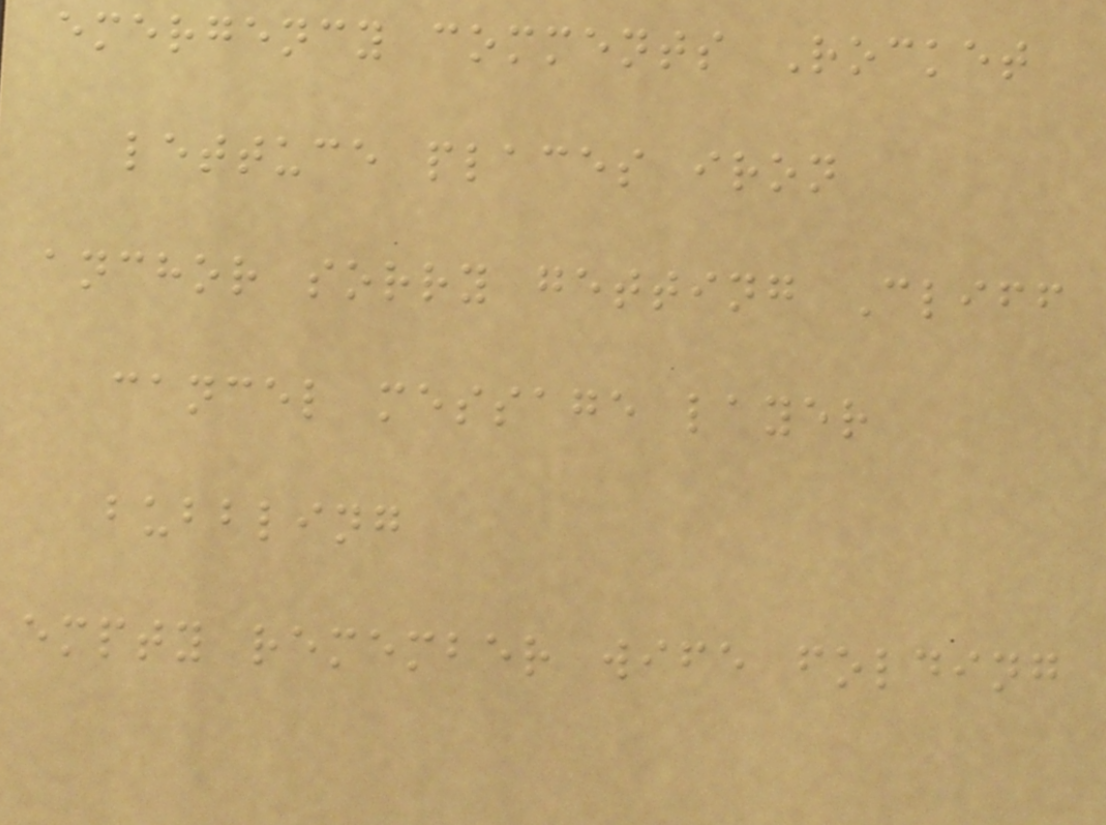emergency comments Rocket
lettuce places iron
anchor sorry getting Cliff
cancel message layer
bubbling
empty remember wife folding
